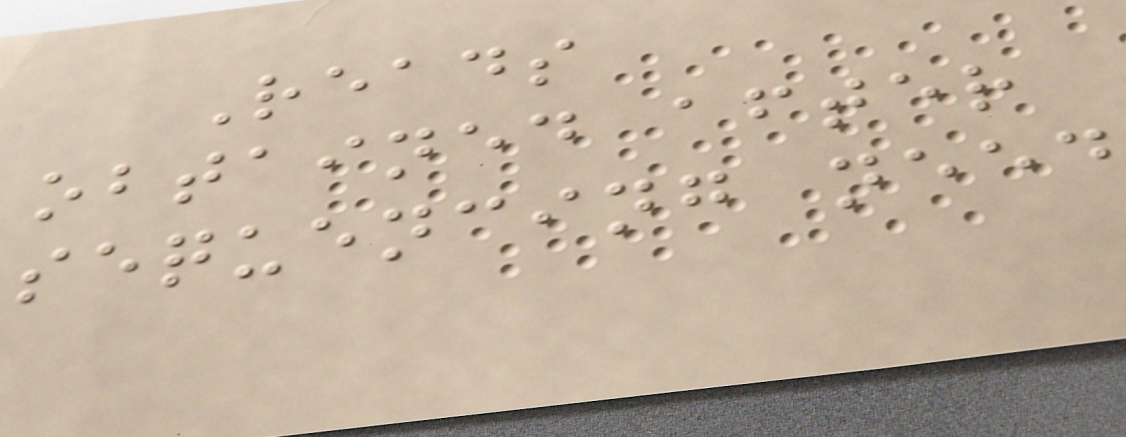Reads
obtained after
sequencing need
